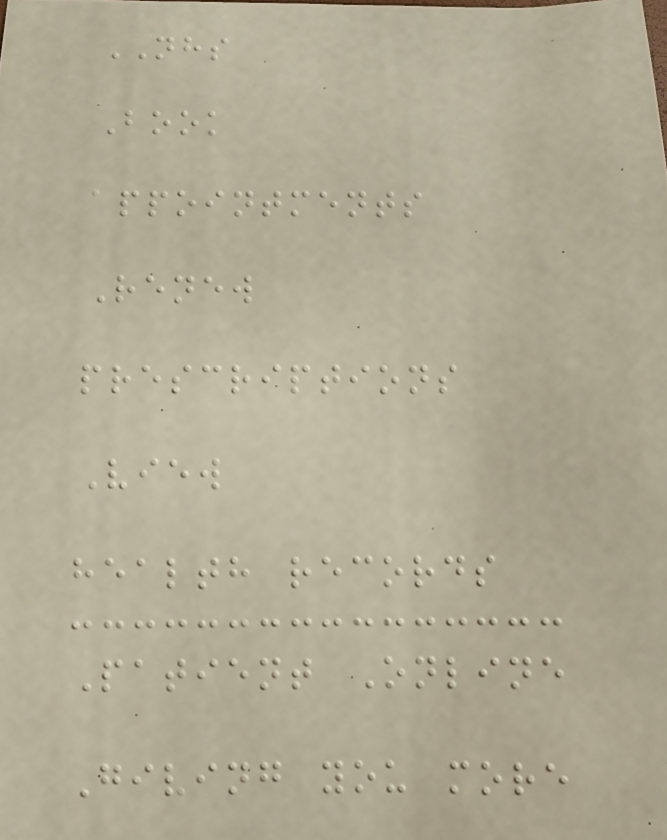NHS
Book
appointments
Renew
prescriptions
View
health records
Patient Online
Giving you more
